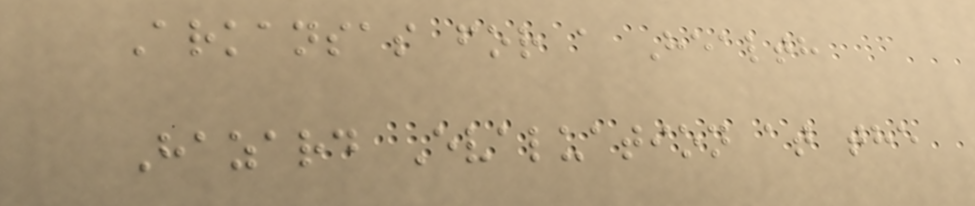Arkansas for a Health
Hazard Evaluation at the
